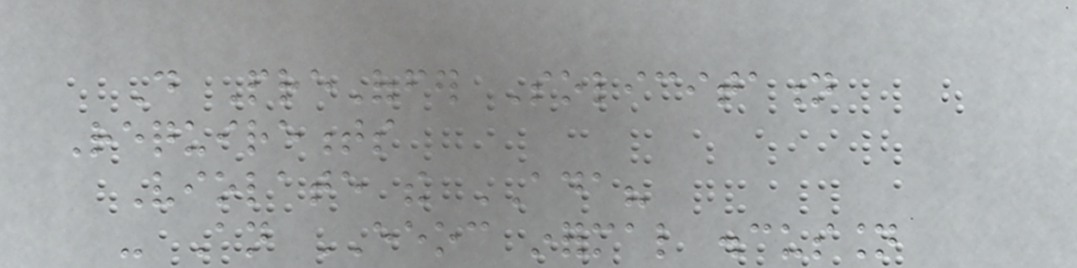Do PreOffer Solicitation
Requirements
Violate the ADA?
- An EEOC informal discussion
